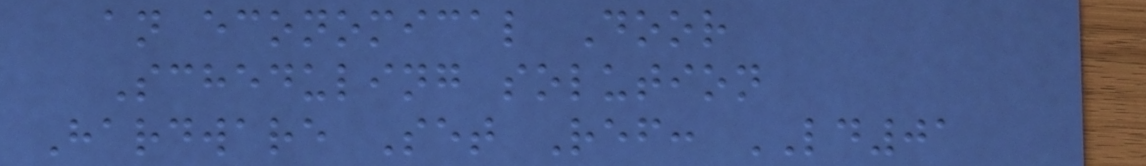an economical Door
Scheduling solution
Hardware Set Ref: LD01
